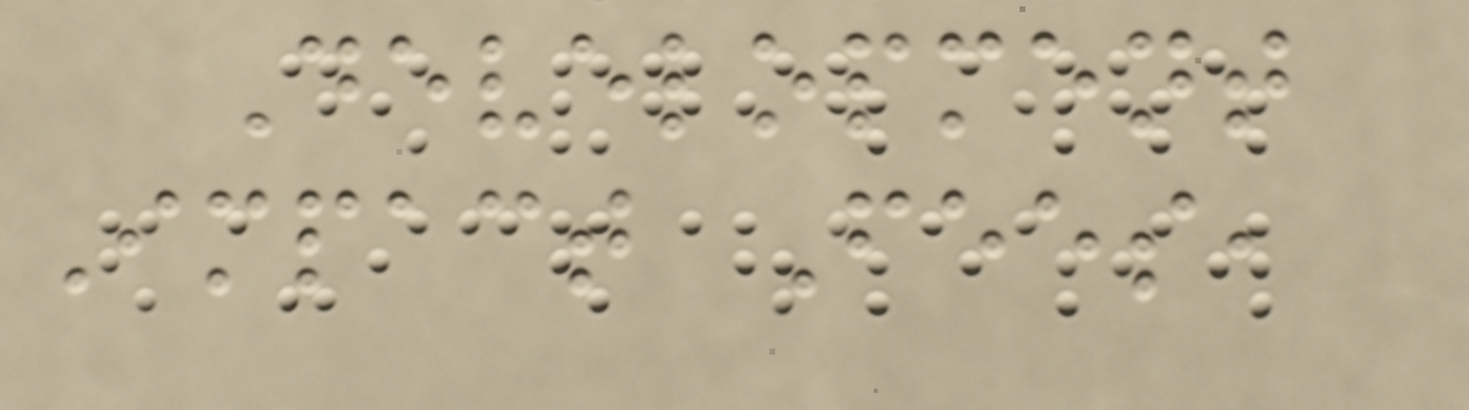Development
Impact Fees,
